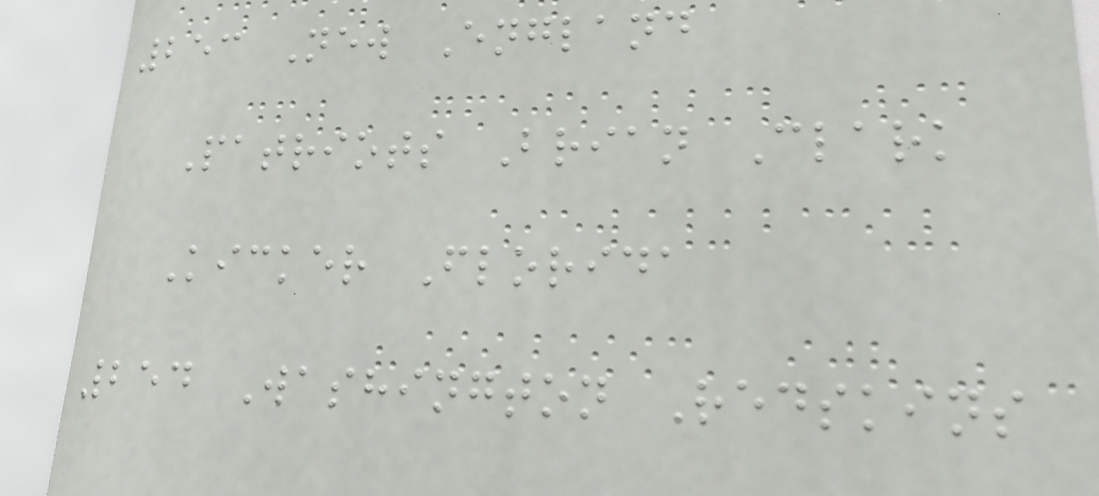253 New England
Patriots Brian Clark
Kicker Florida
254 Washington Redskins
